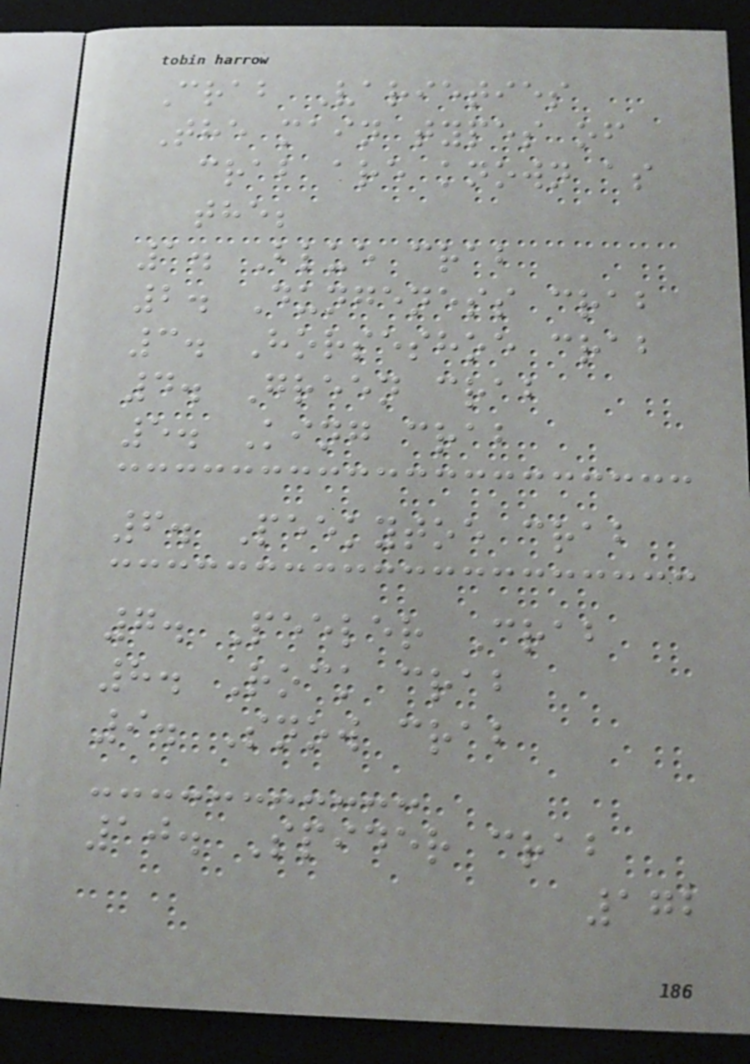Crab Varieties
The main types of
crab are known as
the;
1. Blue crab
2. Dungeness crab
3. Horseshoe crab
4. Green crab
5. King crab
6. Peekytoe crab
7. Peeler Crab
8. Rock crab
9. Snow crab
10. Spider crab
172
